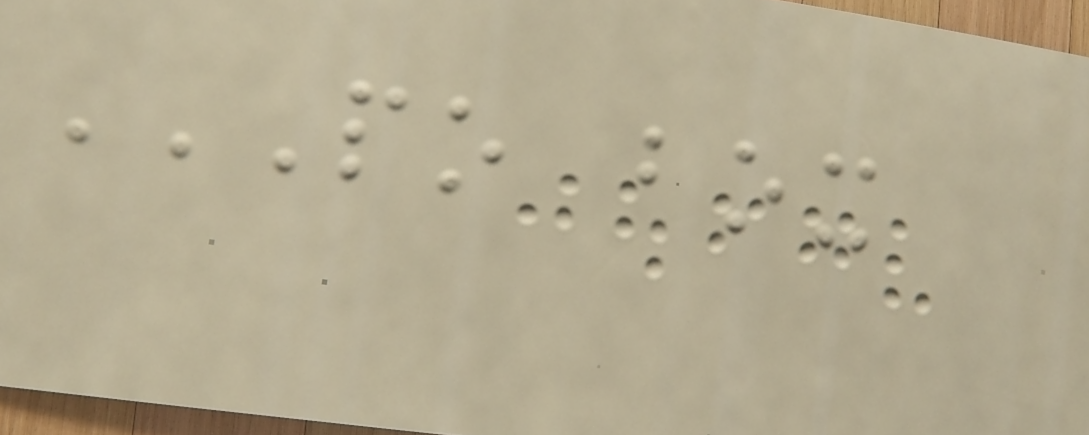PO BOX
